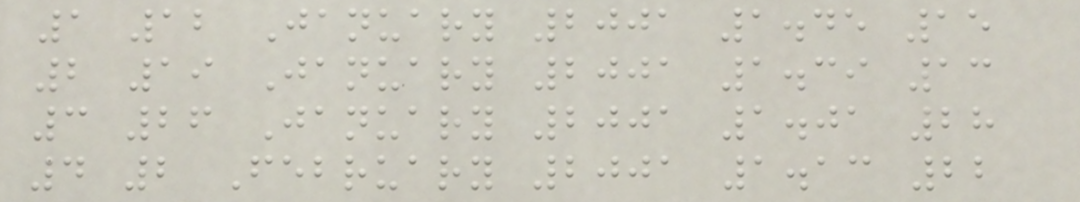1 12 January 2001 1.45 15
2 19 January 2001 1.39 13
3 26 January 2001 1.01 28
4 2 February 2001 1.13 22
